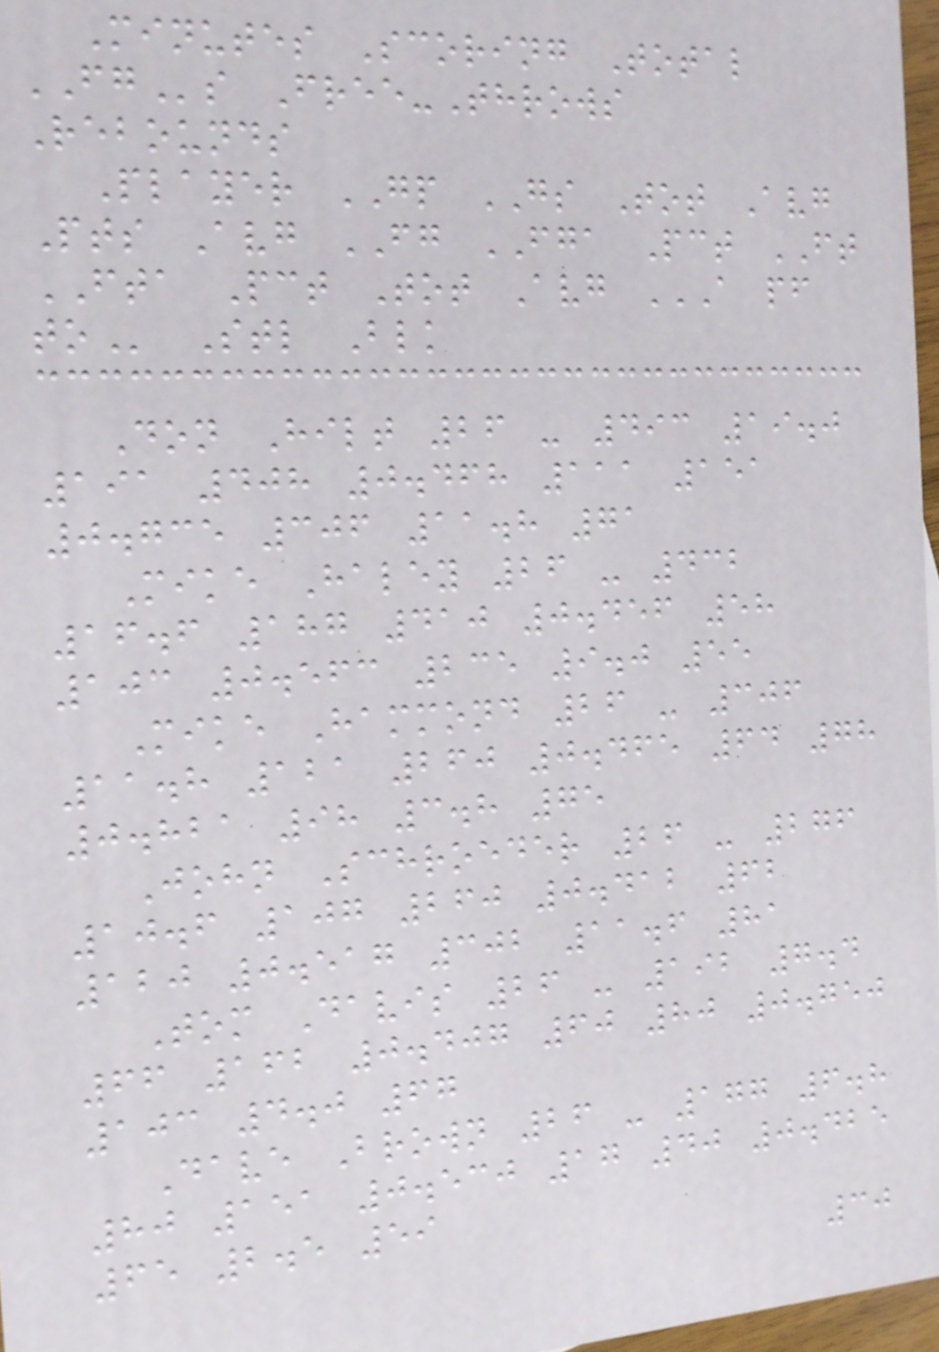Minutes Scoring Total
FGs Free-Throws
Rebounds
Player GP GS Tot Avg
Pts Avg FG FGA Pct FT
FTA Pct Tot Avg A PF
TO Stl Blk
Don Hilt 26 - 493 19.0
191 408 0.468 111 151
0.735 306 11.8 71
Mike Haley 26 - 432
16.6 187 410 0.456 58
103 0.563 235 9.0 55
Mike Hammond 26 - 306
11.8 121 260 0.465 64 78
0.821 98 3.8 75
John Schroeder 26 - 276
10.6 107 260 0.412 62
120 0.517 302 11.6 81
Tom Davis 26 - 192 7.4
66 162 0.407 60 80 0.750
103 4.0 67
Dave Brown 26 - 177 6.8
80 151 0.530 17 40 0.425
65 2.5 59
30
